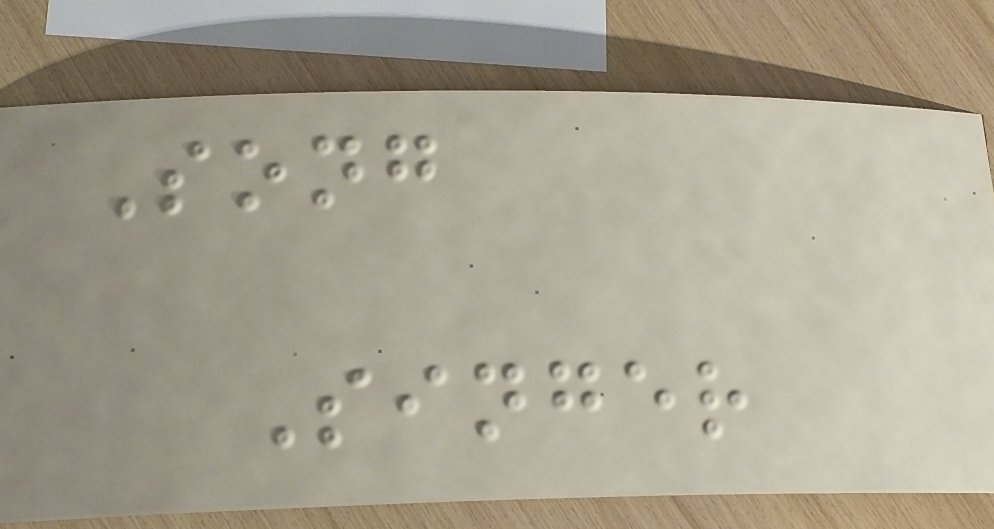Song
Singer
